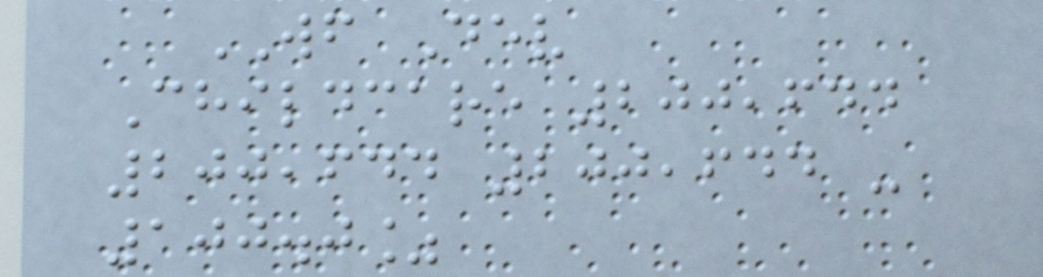WF Dev
Childcare 200,644
200,644 200,644 -
100.0%
